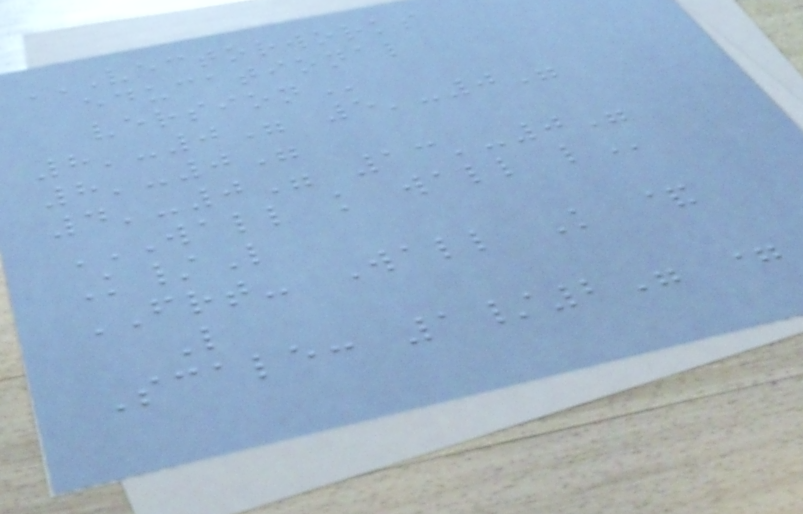VECTORWORKS
EDUCATIONAL
VERSION
8'-0" 5'-0"
8'-0"
4'-0" 13'-0"
WALL K WALL L
K/L
FRT- Wall K &
L
Scale: 1/2" =
